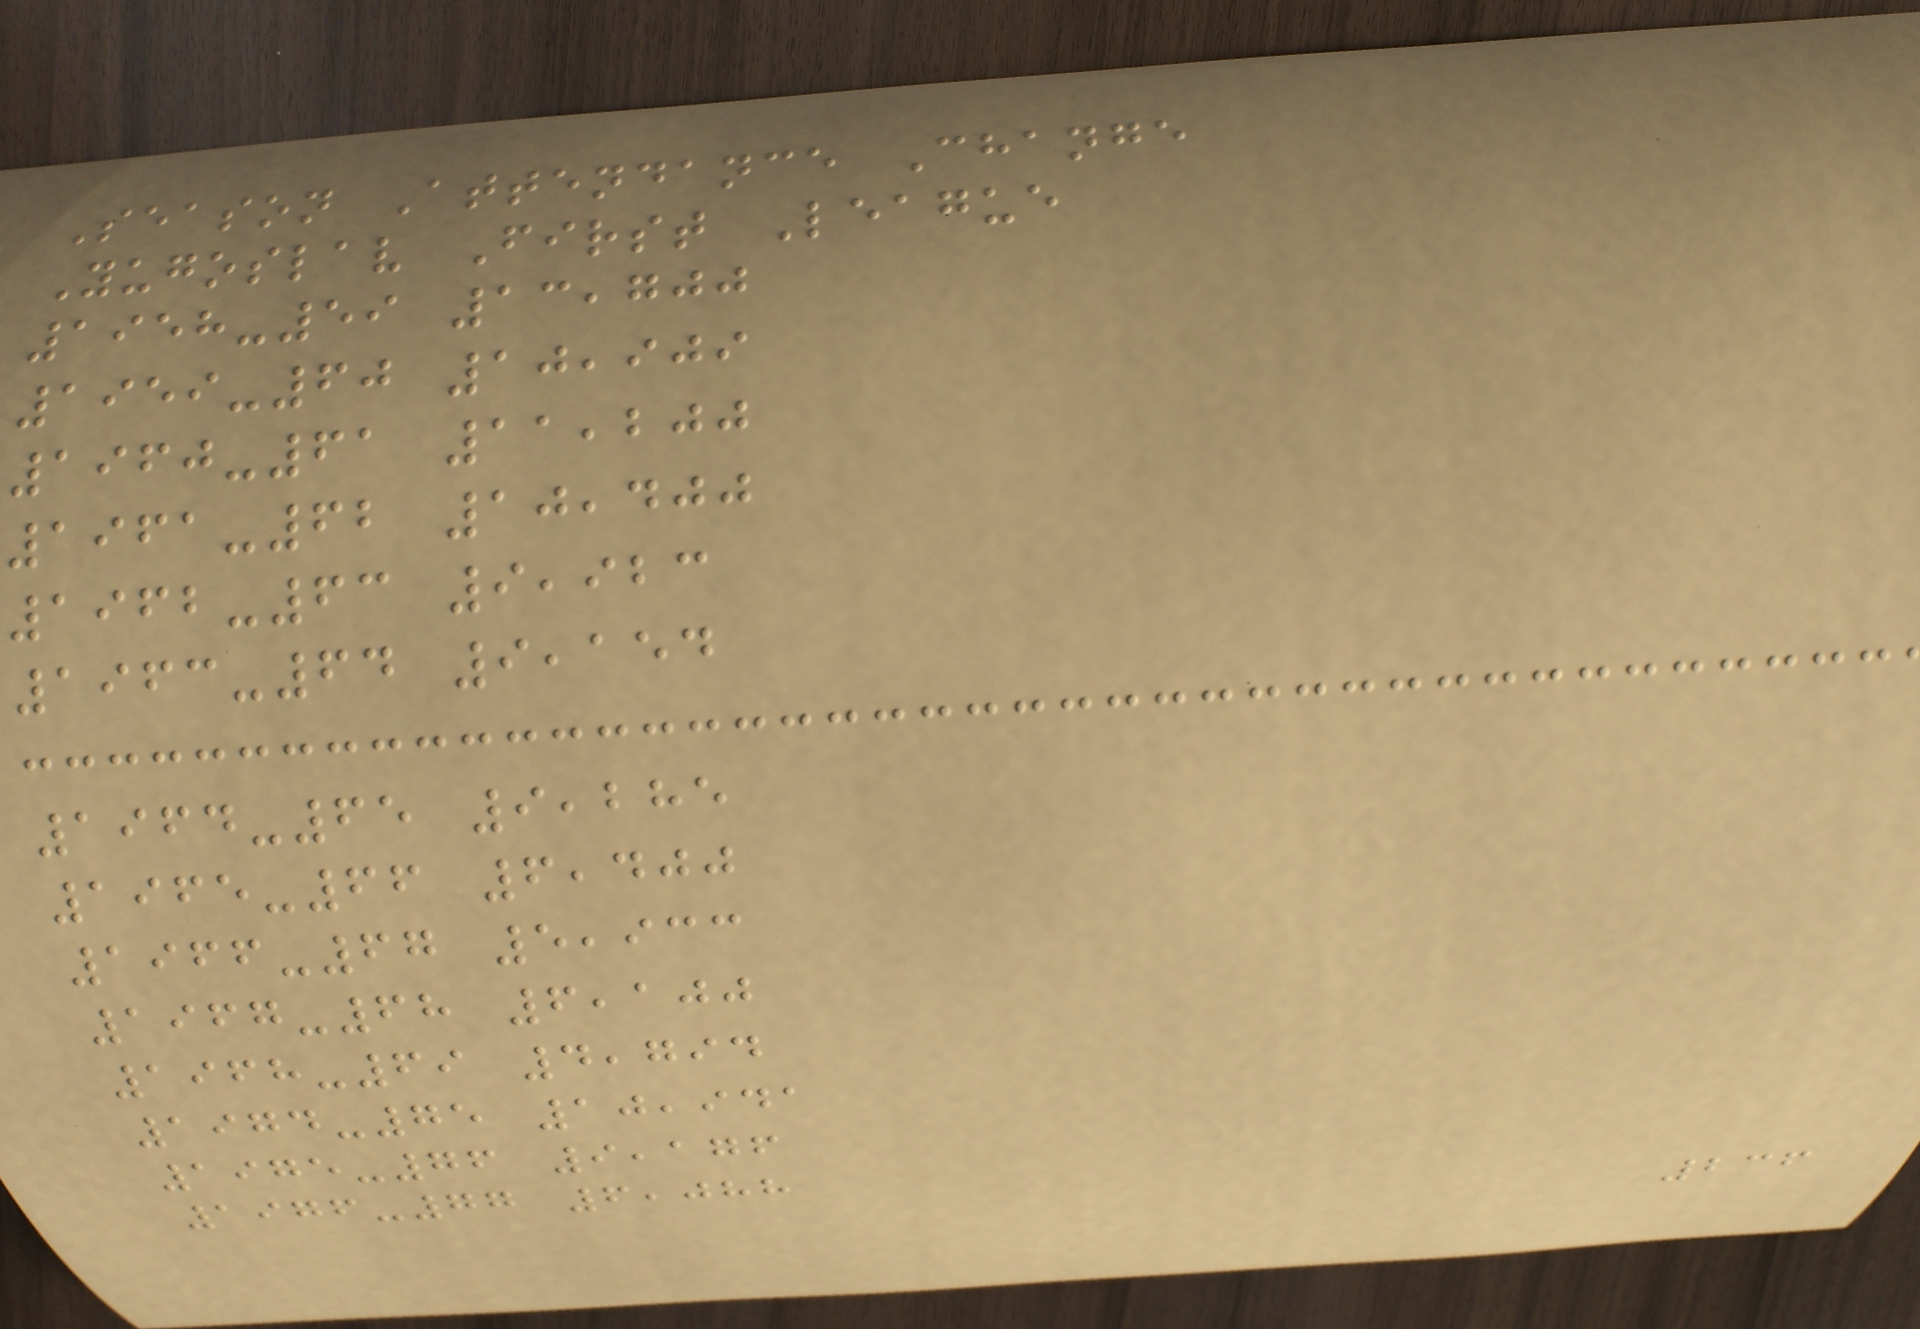Season Attendance Change
Yugoslav First League
1958-59 13,700
1959-60 10,909
1960-61 11,200
1961-62 10,400
1962-63 9,923
1963-64 9,154
1964-65 9,285
1965-66 6,400
1966-67 5,933
1967-68 6,100
1968-69 4,794
1974-75 10,941
1975-76 9,176
1976-77 6,088
236
